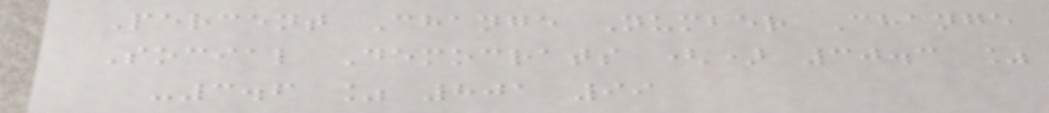Percent Change Number Change
Social Democrats () 30.3 %
-3.6 % 801 99
